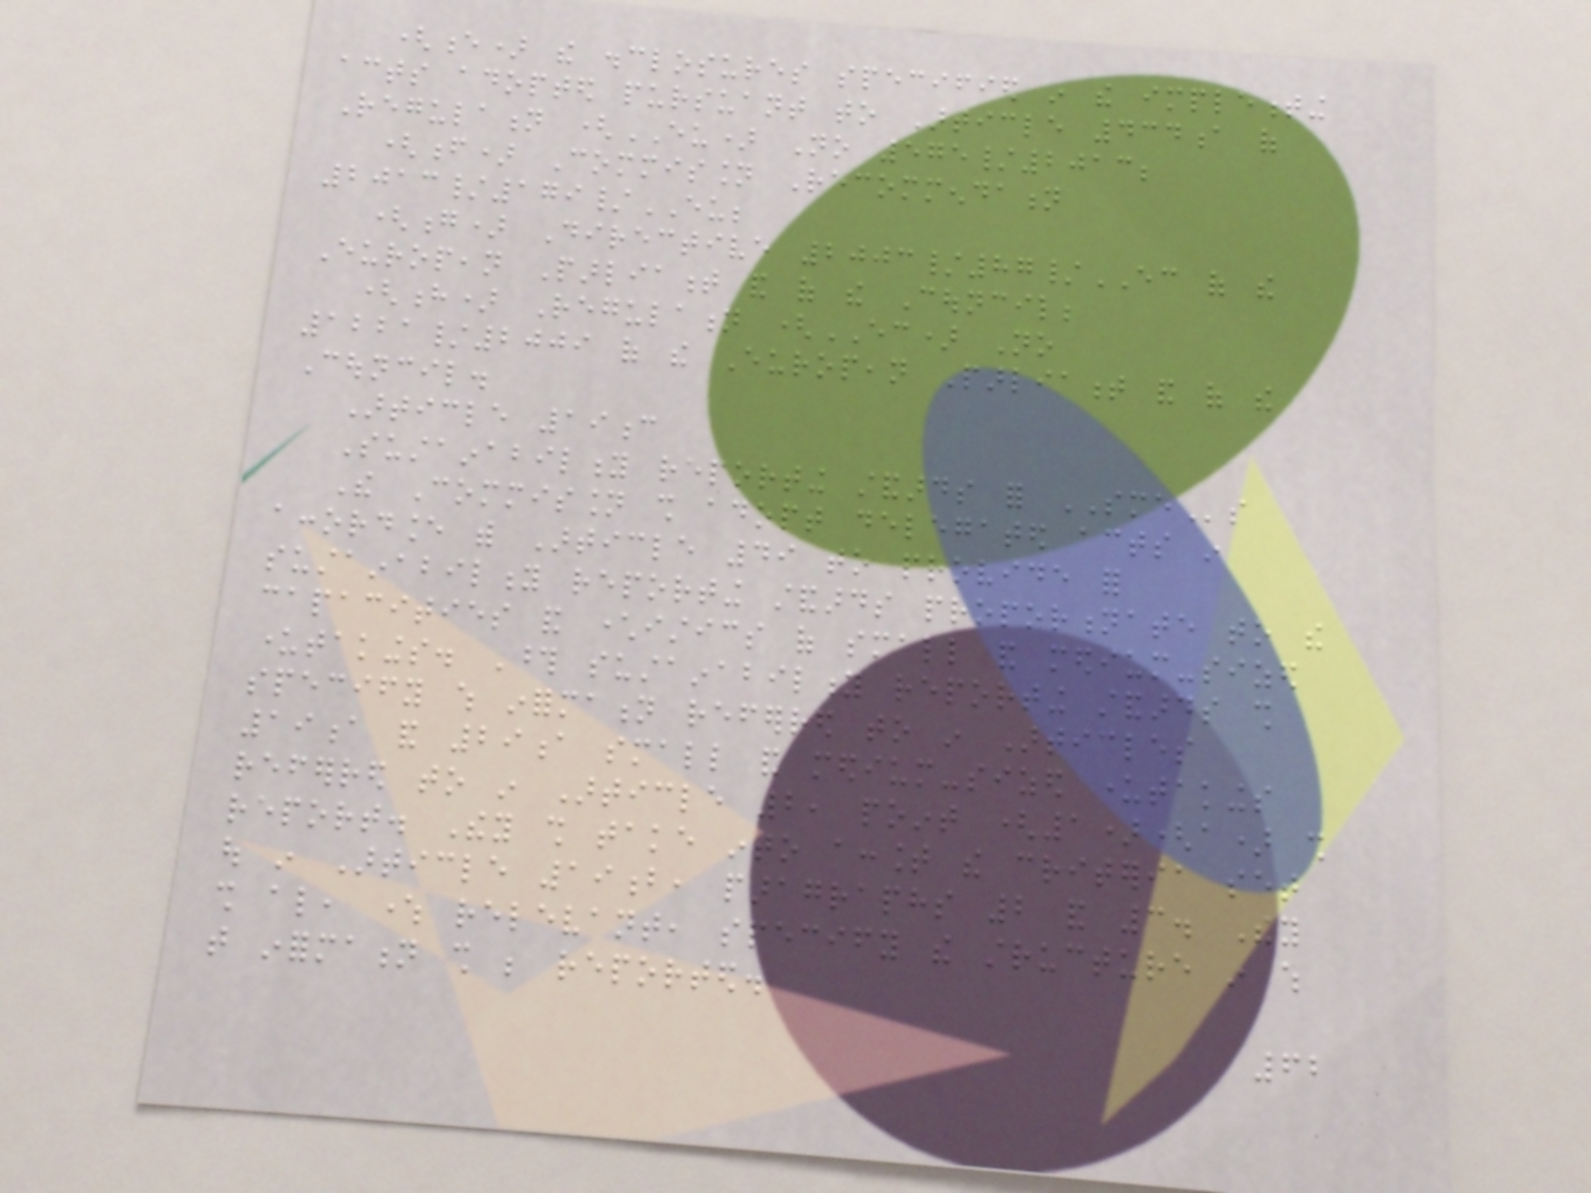(e) the disclosures specified in the implementing
acts adopted pursuant to Article 434a of
Regulation (EU) No 575/2013;
(f) Commission Recommendation
2013/179/EU;
(g) Directive 2003/87/EC of the
European Parliament and of the Council;
(h) Regulation (EC) No
1221/2009 of the European Parliament and of the
Council.
Article 19c
Sustainability reporting standards for SMEs
The Commission shall adopt delegated acts in
accordance with Article 49 to provide for
sustainability reporting standards proportionate to the
capacities and characteristics of small and medium-sized
undertakings. Those sustainability reporting standards shall
specify which information referred to in Articles
19a and 29a small and medium-sized undertakings
referred to in Article 2, point (1)(a) shall
report. They shall take into account the criteria set
out in Article 19b, paragraphs 2 and 3. They
shall also, where relevant, specify the structure in which
that information shall be reported.
62
